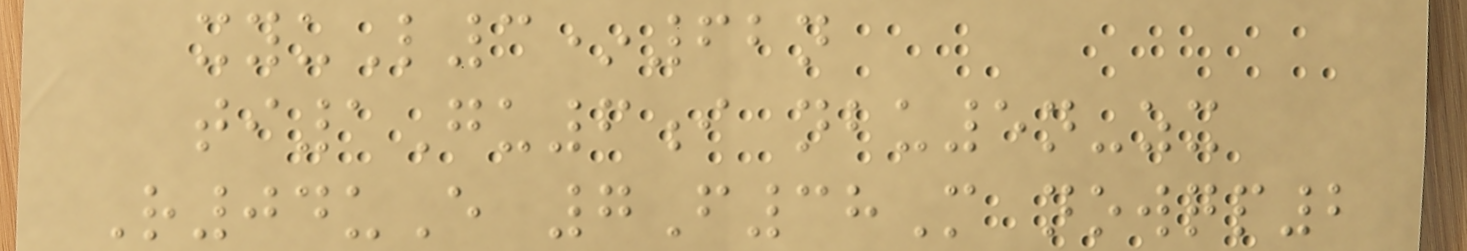xyuL3*62n
ti1Gu6i nbu5n-zx
R04uE 7F38M nowqp2
